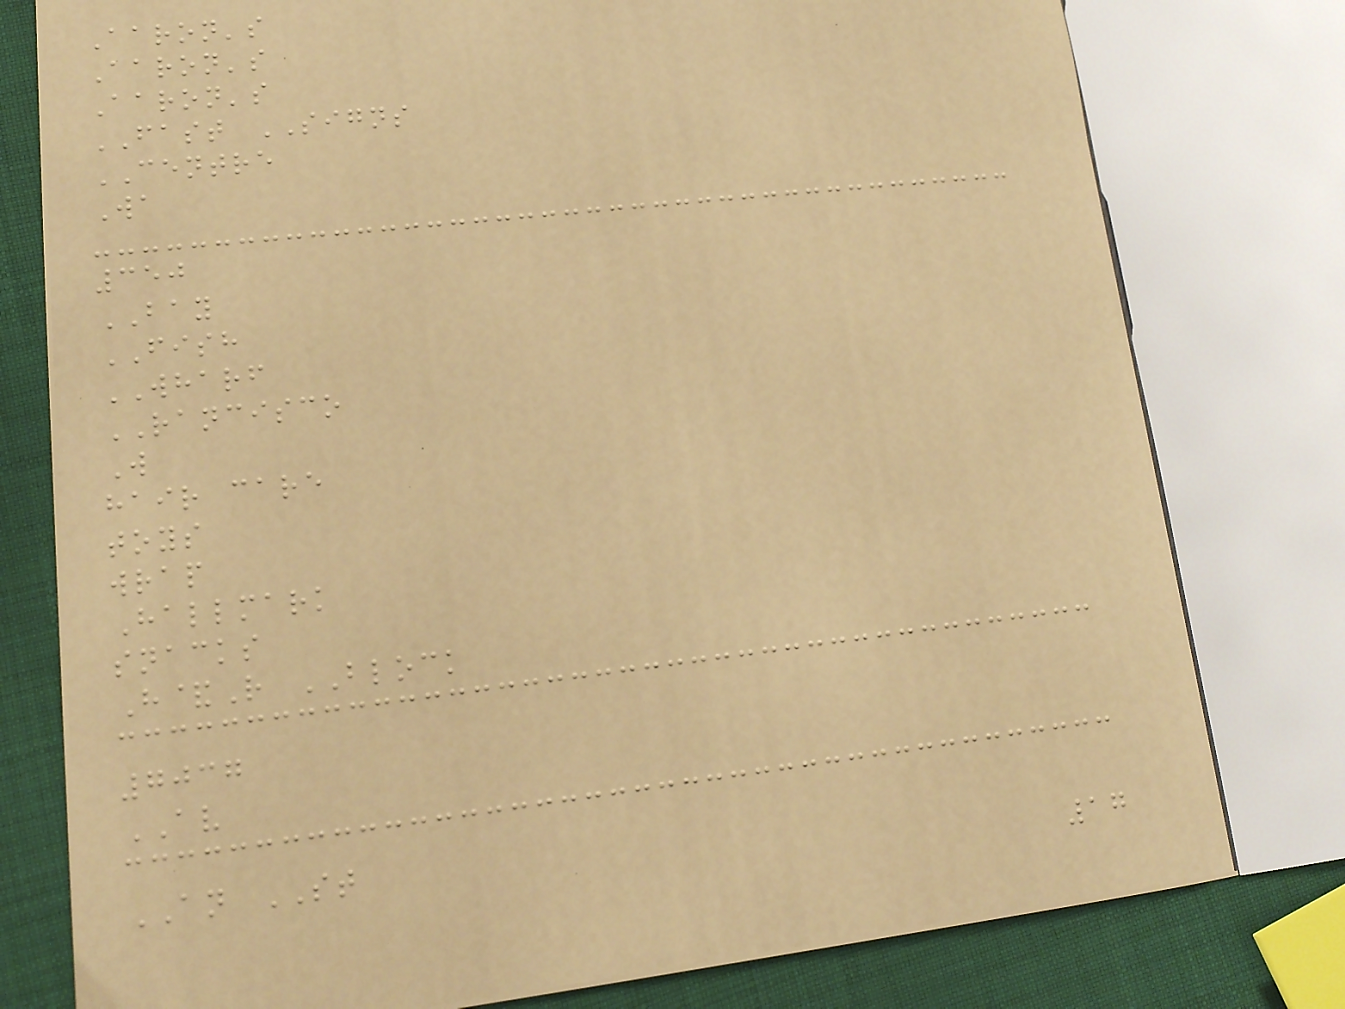Aaron's
Aaron's
Aaron's
FAST SIGNS
CENTRE
Wa
350
BAY
FISH
WHARF
RANCISCO
W
hair care
toys
wrap
Hallmark
snacks
H&R BLOCK
7037
AV
AN ST
17
